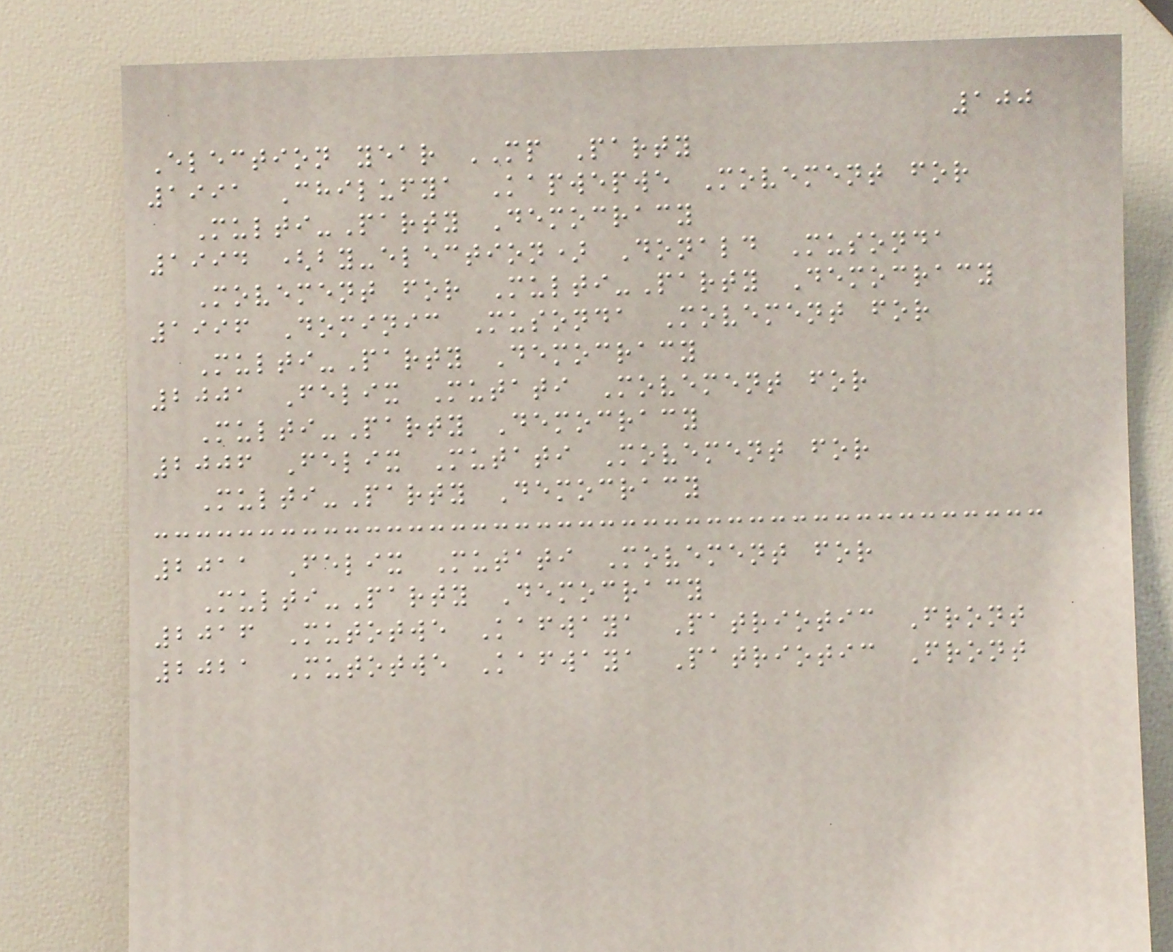100
Election year MP Party
1991 Chilufya Kapwepwe Movement for
Multi-Party Democracy
1994 (by-election) Donald Musonda
Movement for Multi-Party Democracy
1996 Dominic Musonda Movement for
Multi-Party Democracy
2001 Felix Mutati Movement for
Multi-Party Democracy
2006 Felix Mutati Movement for
Multi-Party Democracy
2011 Felix Mutati Movement for
Multi-Party Democracy
2016 Mutotwe Kafwaya Patriotic Front
2021 Mutotwe Kafwaya Patriotic Front
